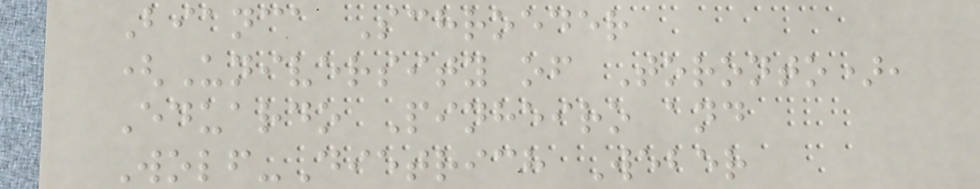Bianca Schroeder
(University of Toronto),
Eduardo Pinheiro and
Wolf-Dietrich Weber
